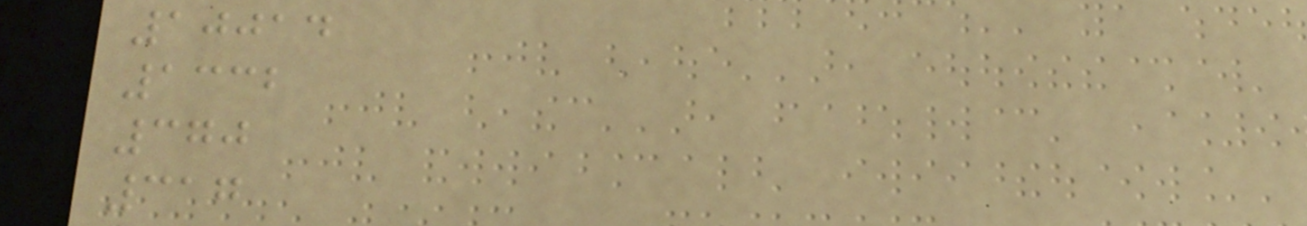10014
1332
370
317
